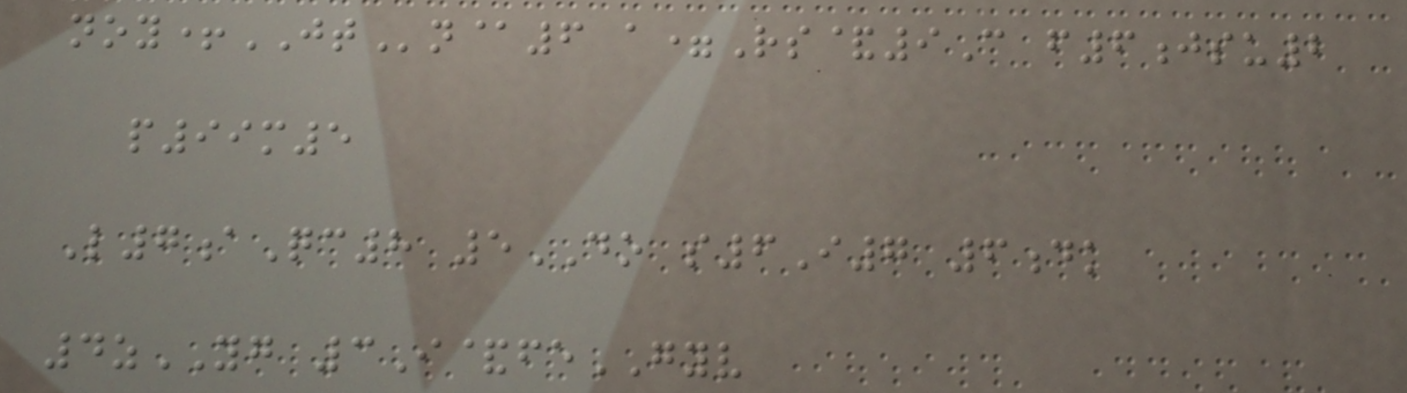noy+JTn@6 a=Rs&9C f6jsu2
p99m5
L7aQc8 5DO s6I7 6dk
4zYG 3I&feGYV
